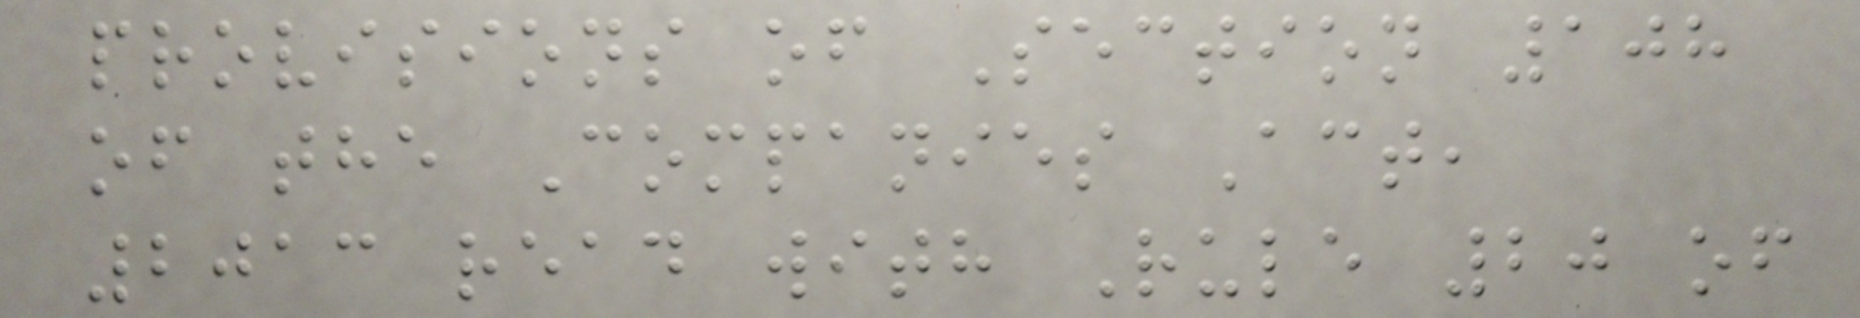provisions of Section 108
of the Companies Act,
2013 read with Rule 20 of
